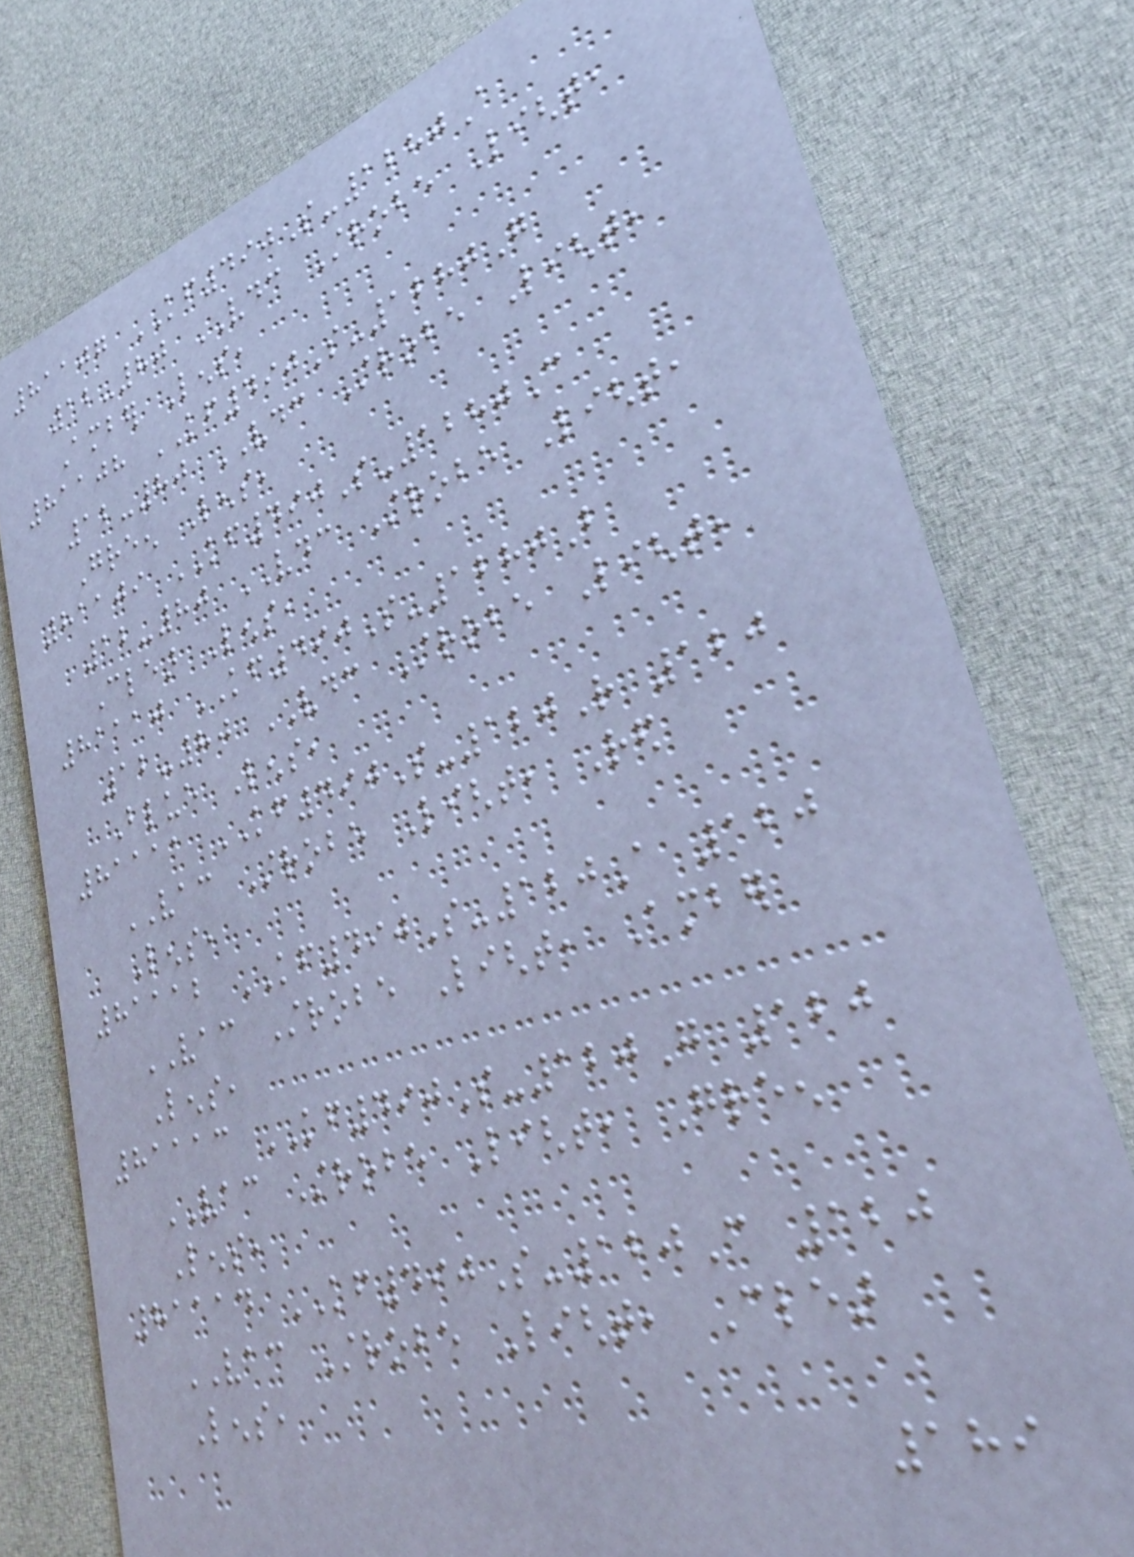81107 KF490S-1280A
12-80 VDC Strobe Light,
Amber Lens,
81108 KF490S-1280G
12-80 VDC Strobe Light,
Green Lens,
81109 KF490S-1280C
12-80 VDC Strobe Light,
Clear Lens,
81110 KF490S-1280B
12-80 VDC Strobe Light,
Blue Lens,
81111 KF490S-120R 120
VAC Strobe Light, Red
Lens,
81112 KF490S-120A 120
VAC Strobe Light, Amber
Lens,
81113 KF490S-120G 120
VAC Strobe Light, Green
Lens,
81114 KF490S-120C 120
VAC Strobe Light, Clear
Lens,
189
